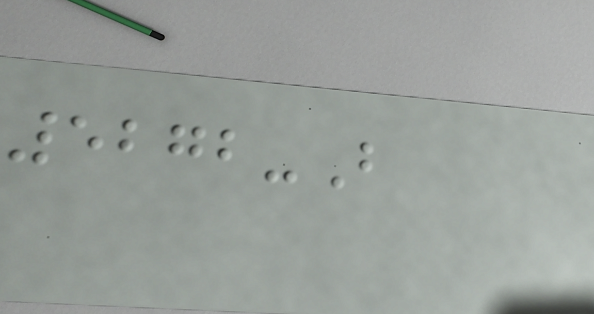5272-B
